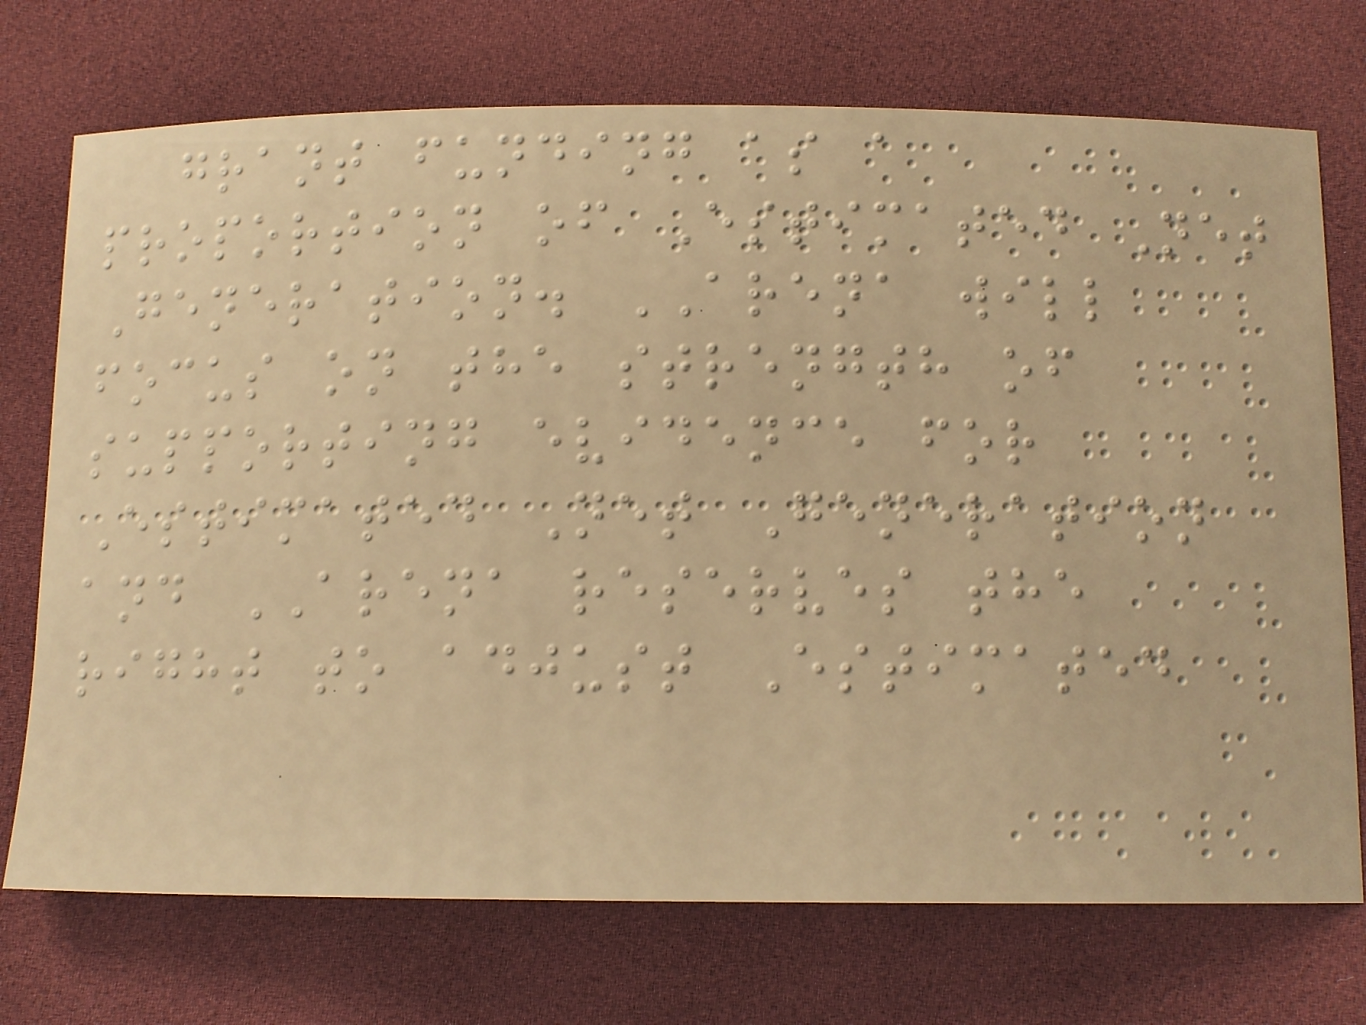grant funding as a
proportion of Estimated Net
Generation. ARENA will
focus on the strength of
supporting evidence for
Estimated Net Generation
and ARENA reserves the
right to adjust Estimated
